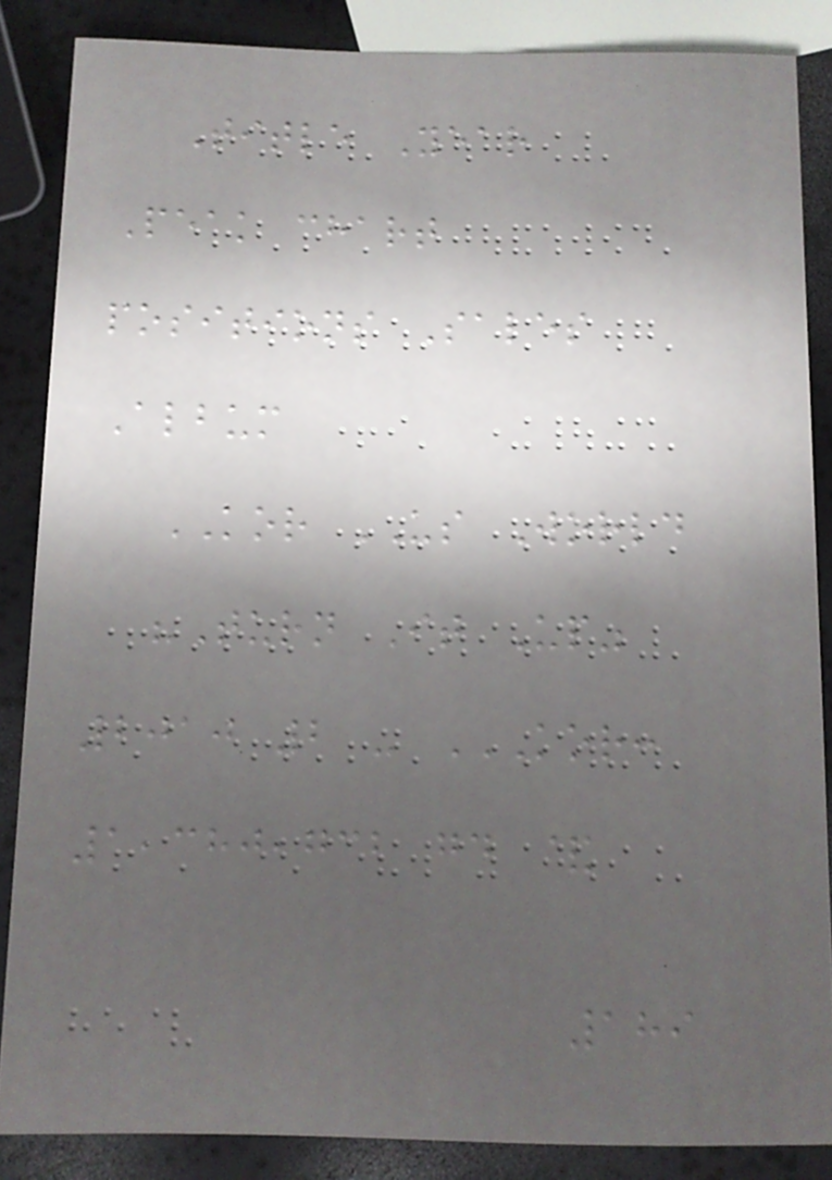Title Year
Peak chart
positions Sales
Album
KOR US World
"Turn It Up"
2010 2 - KOR:
1,380,732 GD &
189
